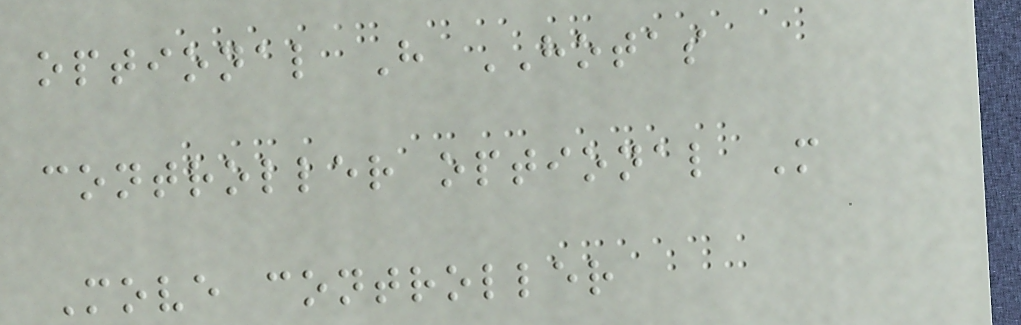optional H HOTAS
controller optional M
Move controller
